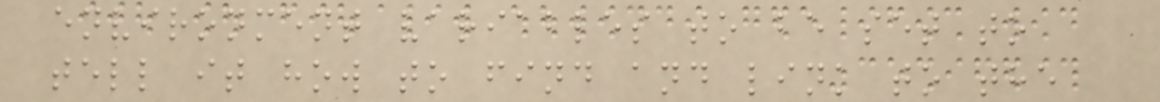environment variables to be set to
tell it how to find and link to the
